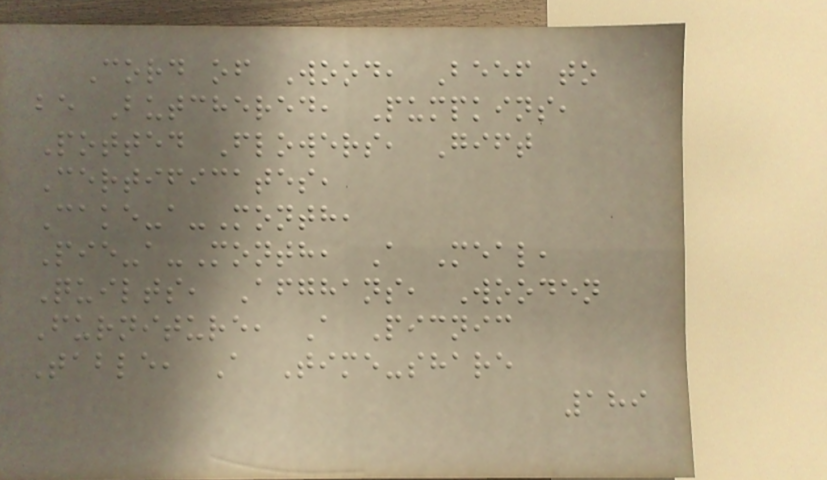Cord of Wood, Beef to
be Butchered, Pumpkins,
Potted Flowers, Gift
Certificates,
Cake-a-Month,
Pie-a-Month, A Meal,
Quilts, Afghans, Wooden
Furniture, A Picnic
Table, A Time-share
189
